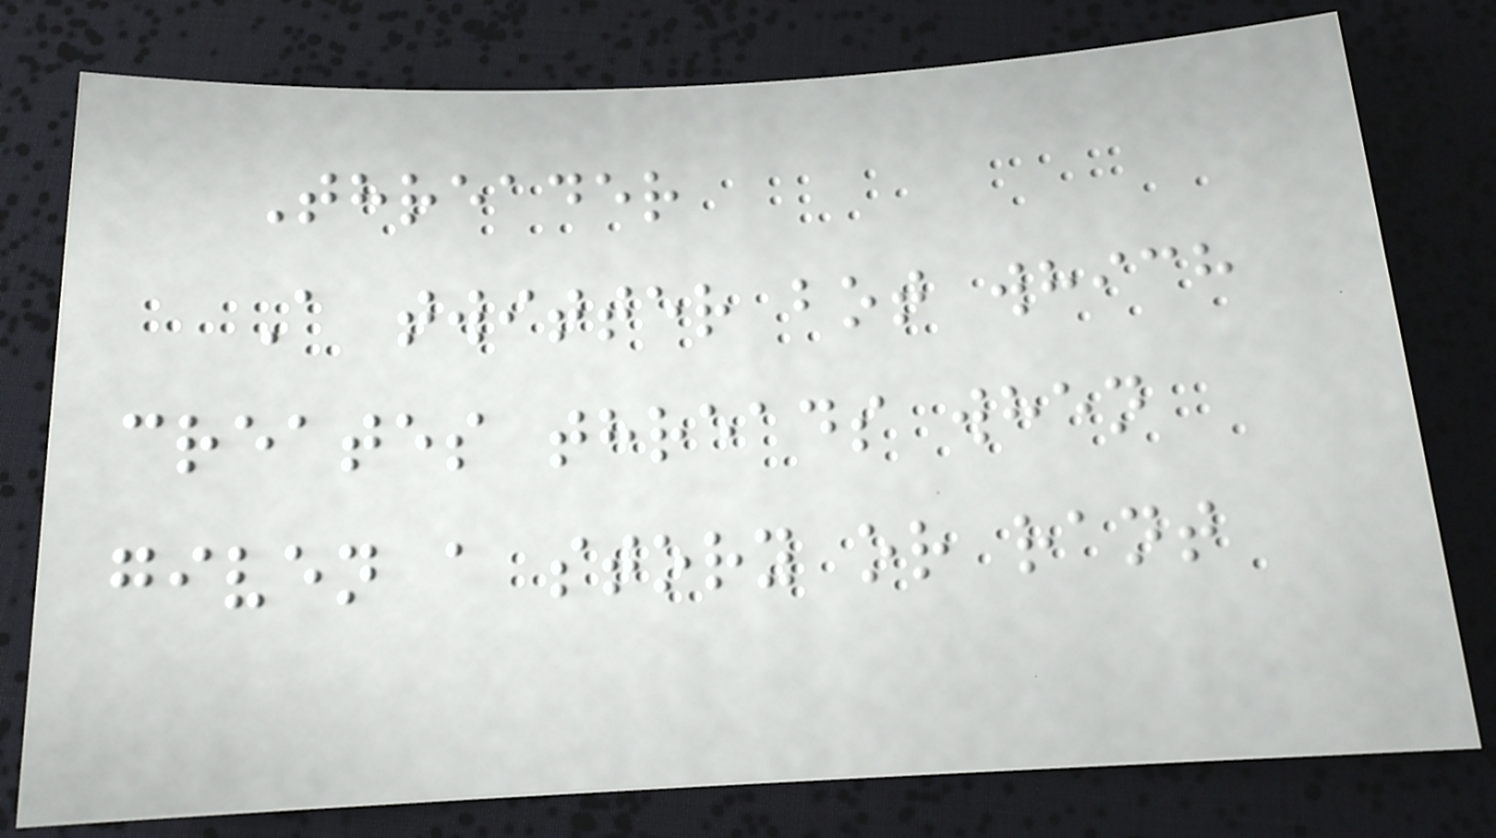Threader
A twitter bot which
creates threads when
given a story or rant
